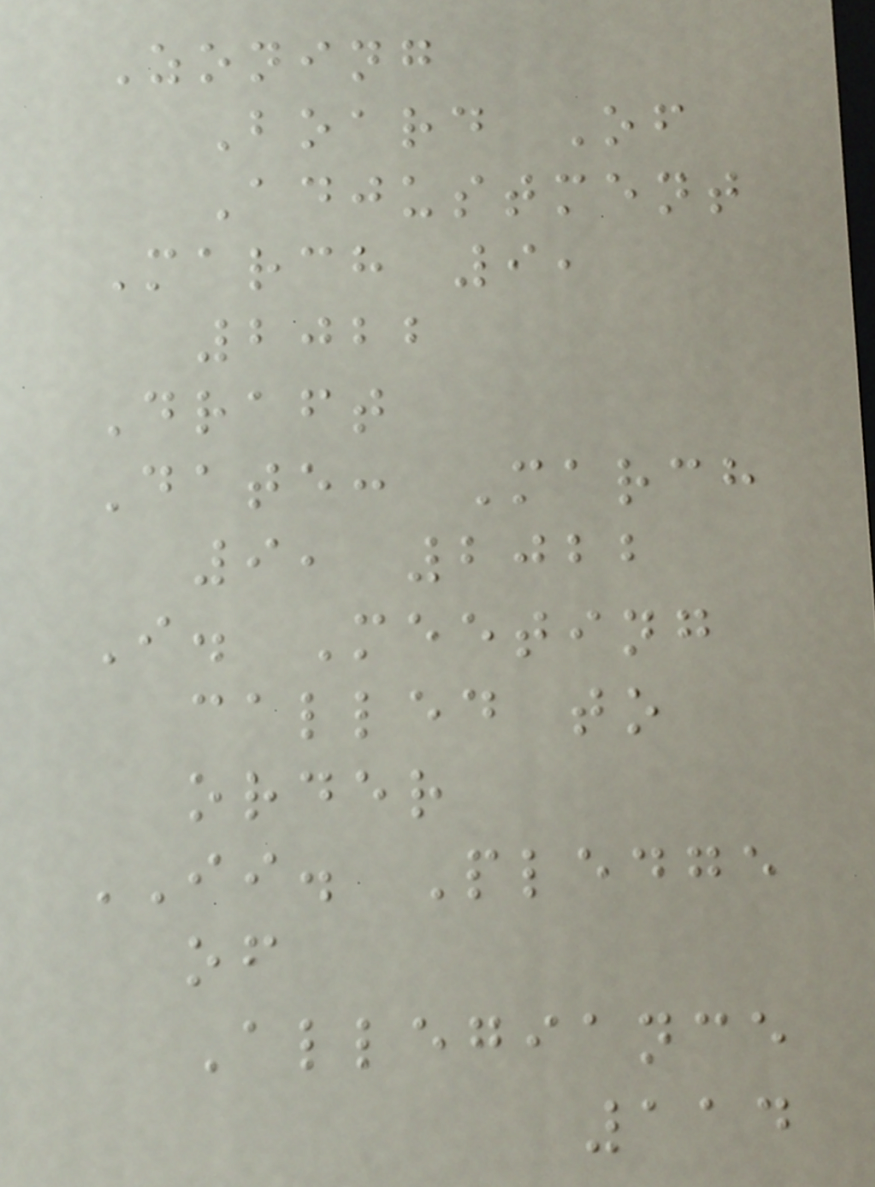Zoning
Board Of
Adjustment
March 9,
2022
Draft
Date: March
9, 2022
I. Meeting
called to
order
II. Pledge
of
Allegiance
114
